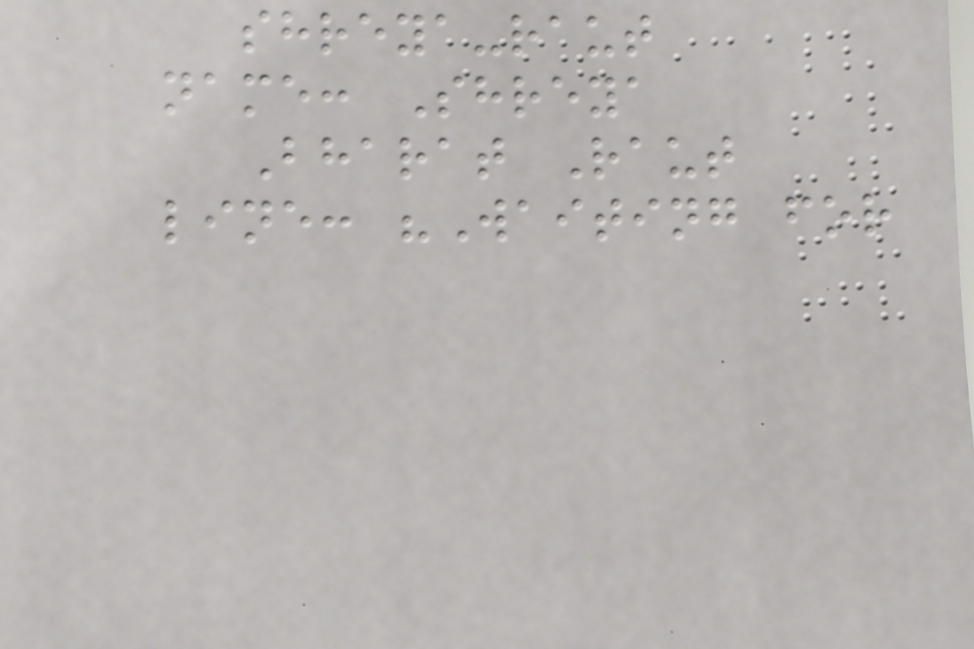shreya-raut
name: Shreya
Bharat Raut
line: "Waiting for
